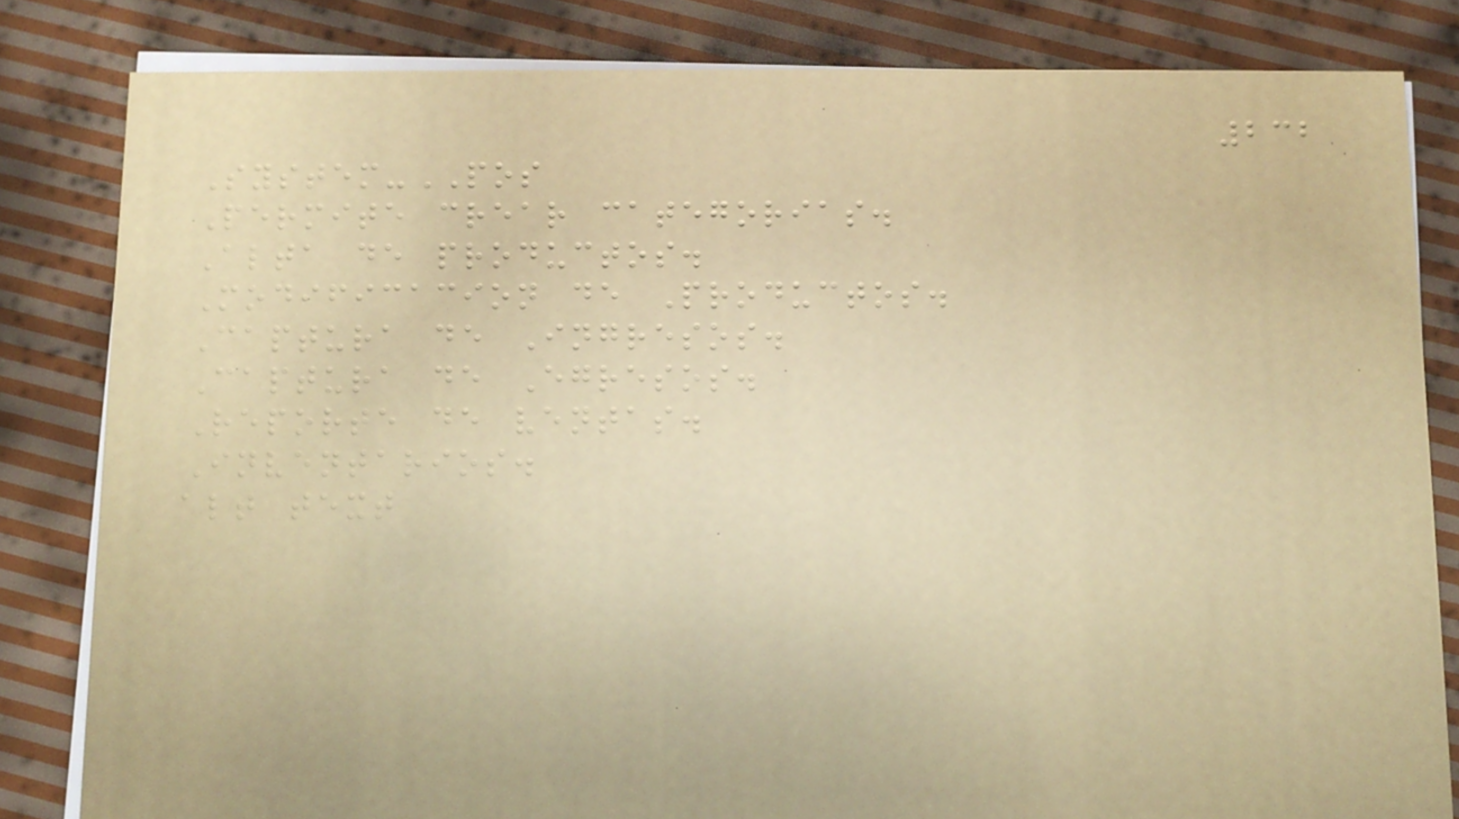232
System-POS
Permite crear categorias.
Alta de productos.
Modificacion de Productos.
Captura de Ingresos.
Captura de Egresos.
Reporte de ventas.
Inventarios.
alt text
